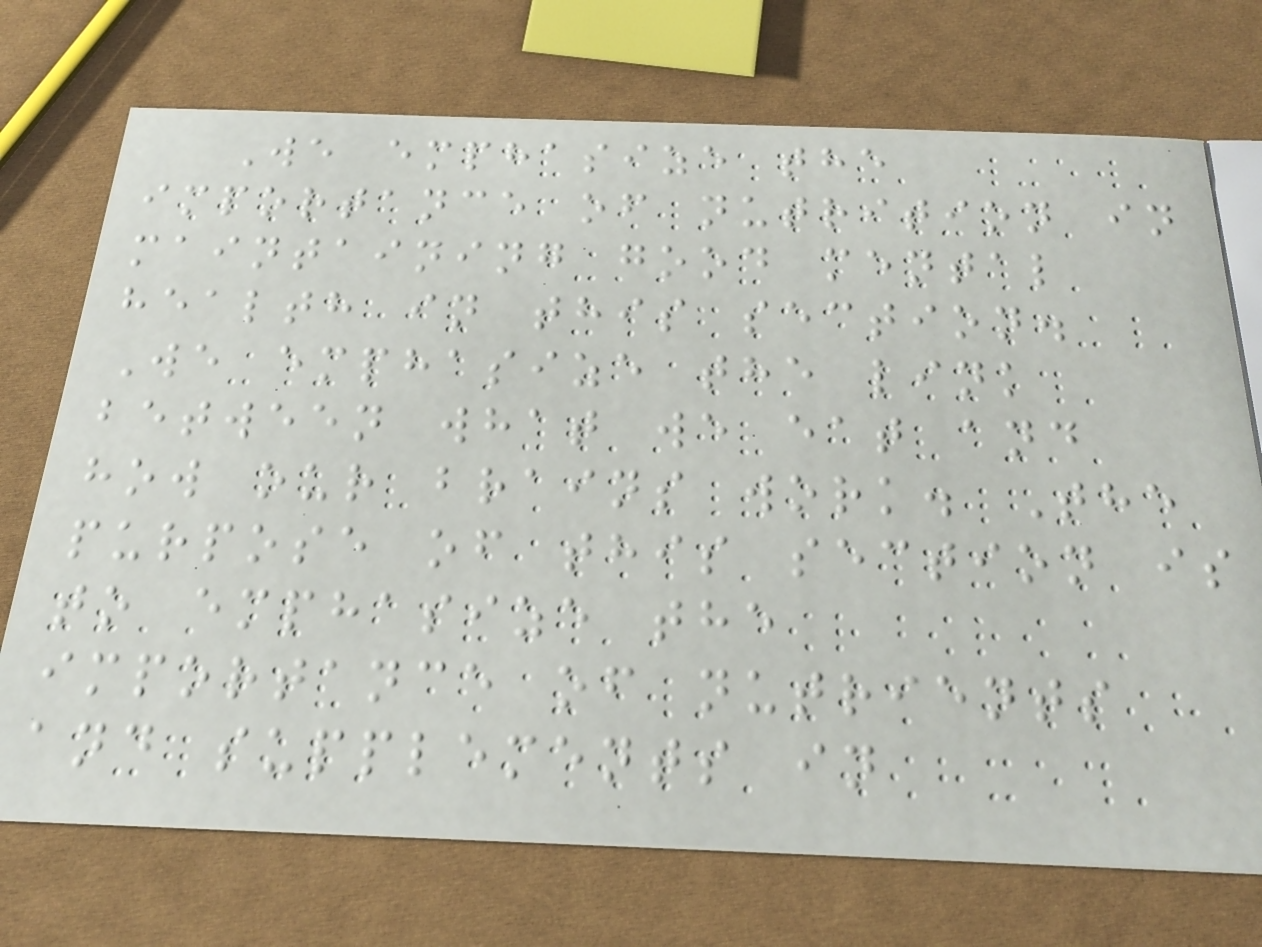We emphasize the
importance of nutrition in
maintaining good mental
health in this section.
We emphasize the link
between what we eat and
how our brains work. The
purpose of this section is
to emphasize the
importance of nutrients
and supplements in
